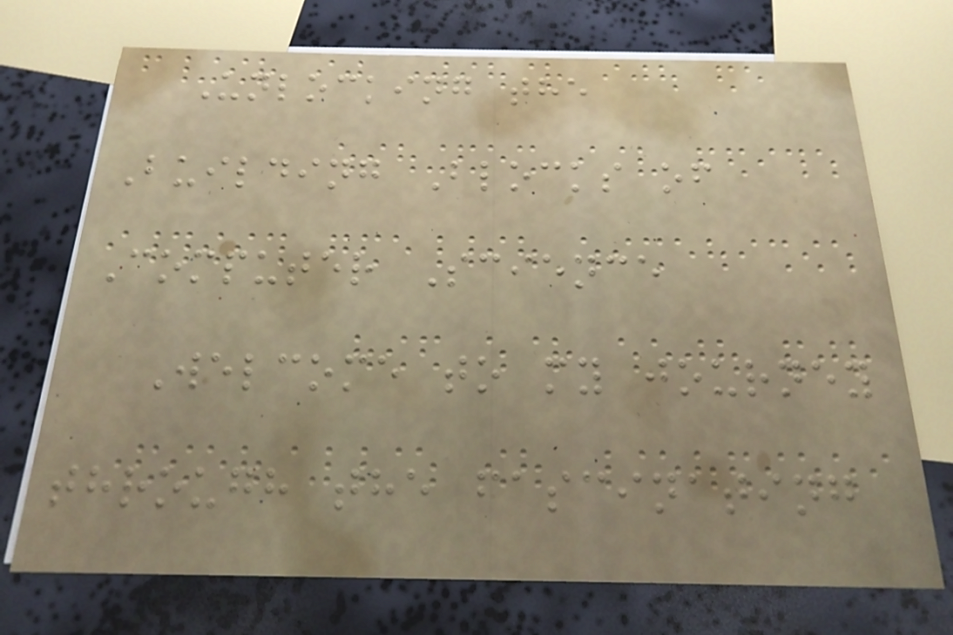Unlocking the
Building Blocks of
Computer Science
Welcome to my journey
through the fascinating
